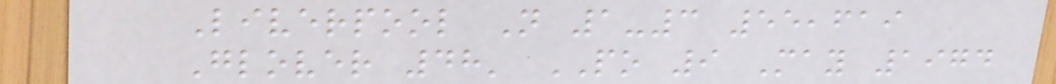Liverpool N 1-3 55,619
Glover 48' PO 9 May 1974
